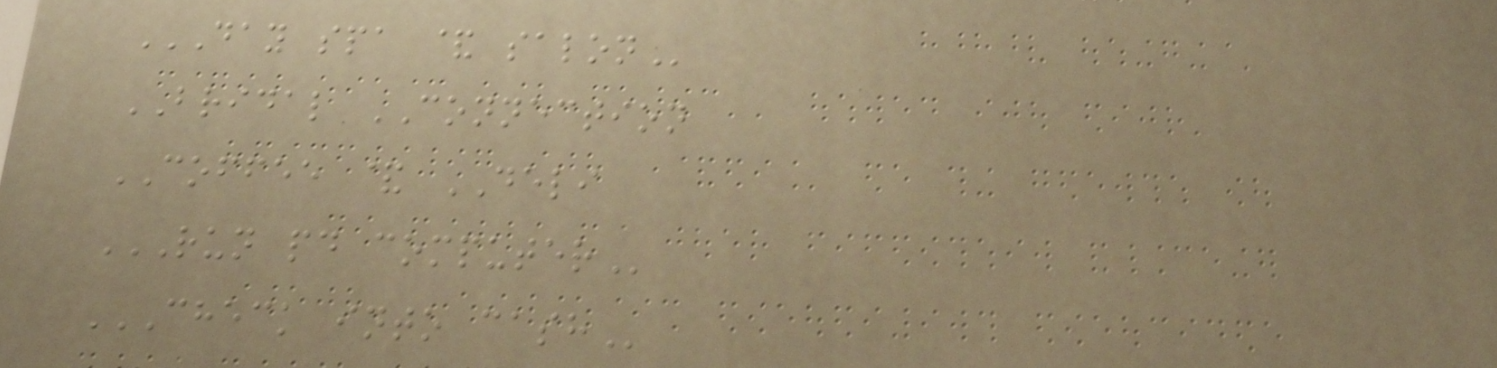DAY SPA & SALON
BRIDAL CONNECTION
COFFEE & DELI
RUN PD COMPUTER
CHECK INTO CASH
